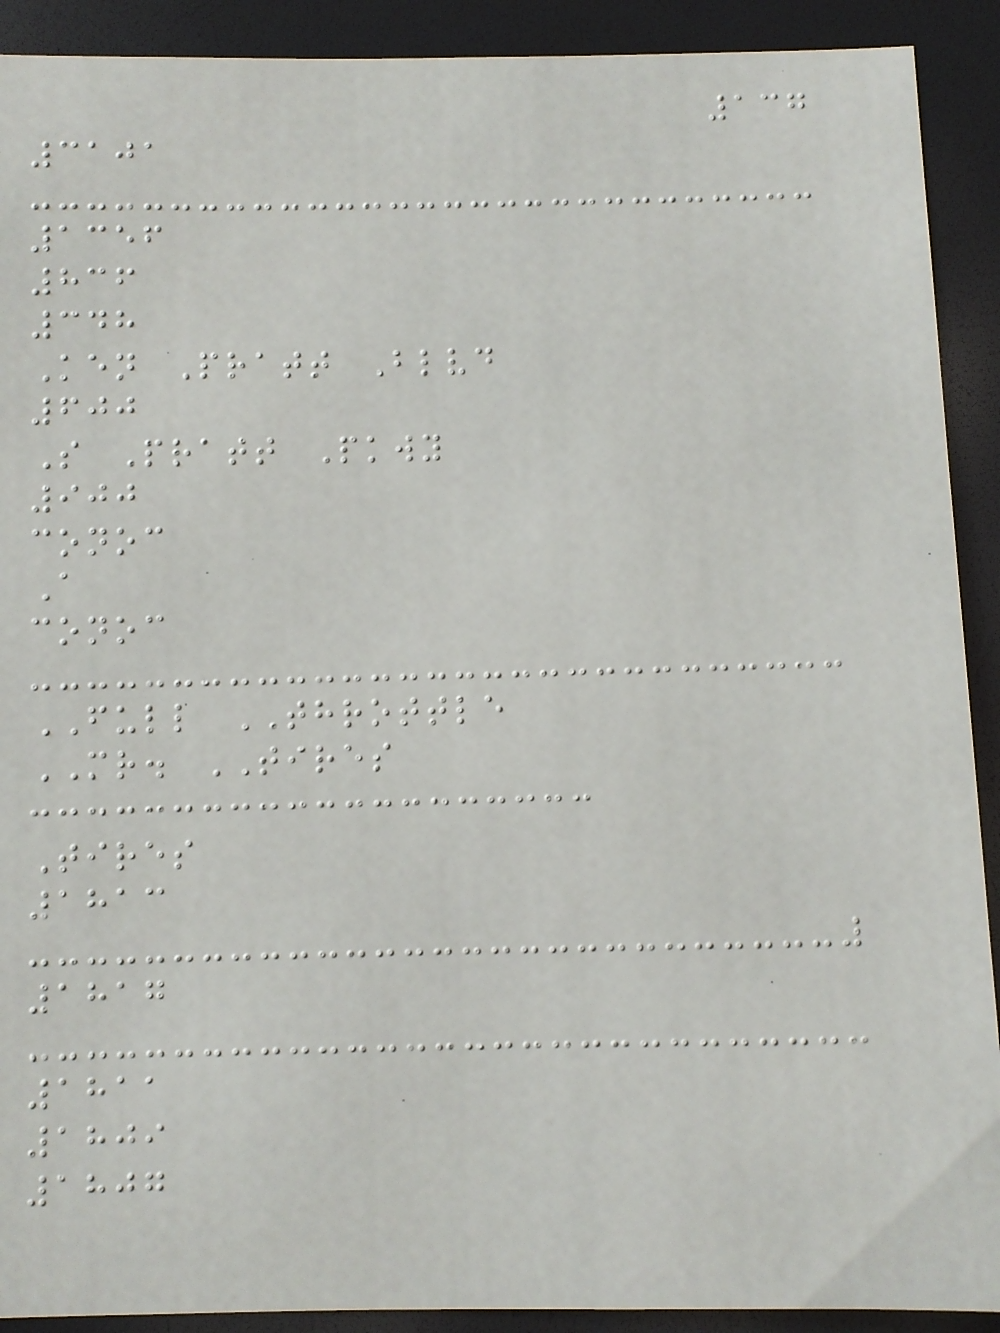137
3101
1356
836
348
Ken Pratt Blvd
600
S Pratt Pkwy
900
conoc
A
conoc
FULL THROTTLE
MR. TIRES
Tires
1813
1817
1811
1809
1807
